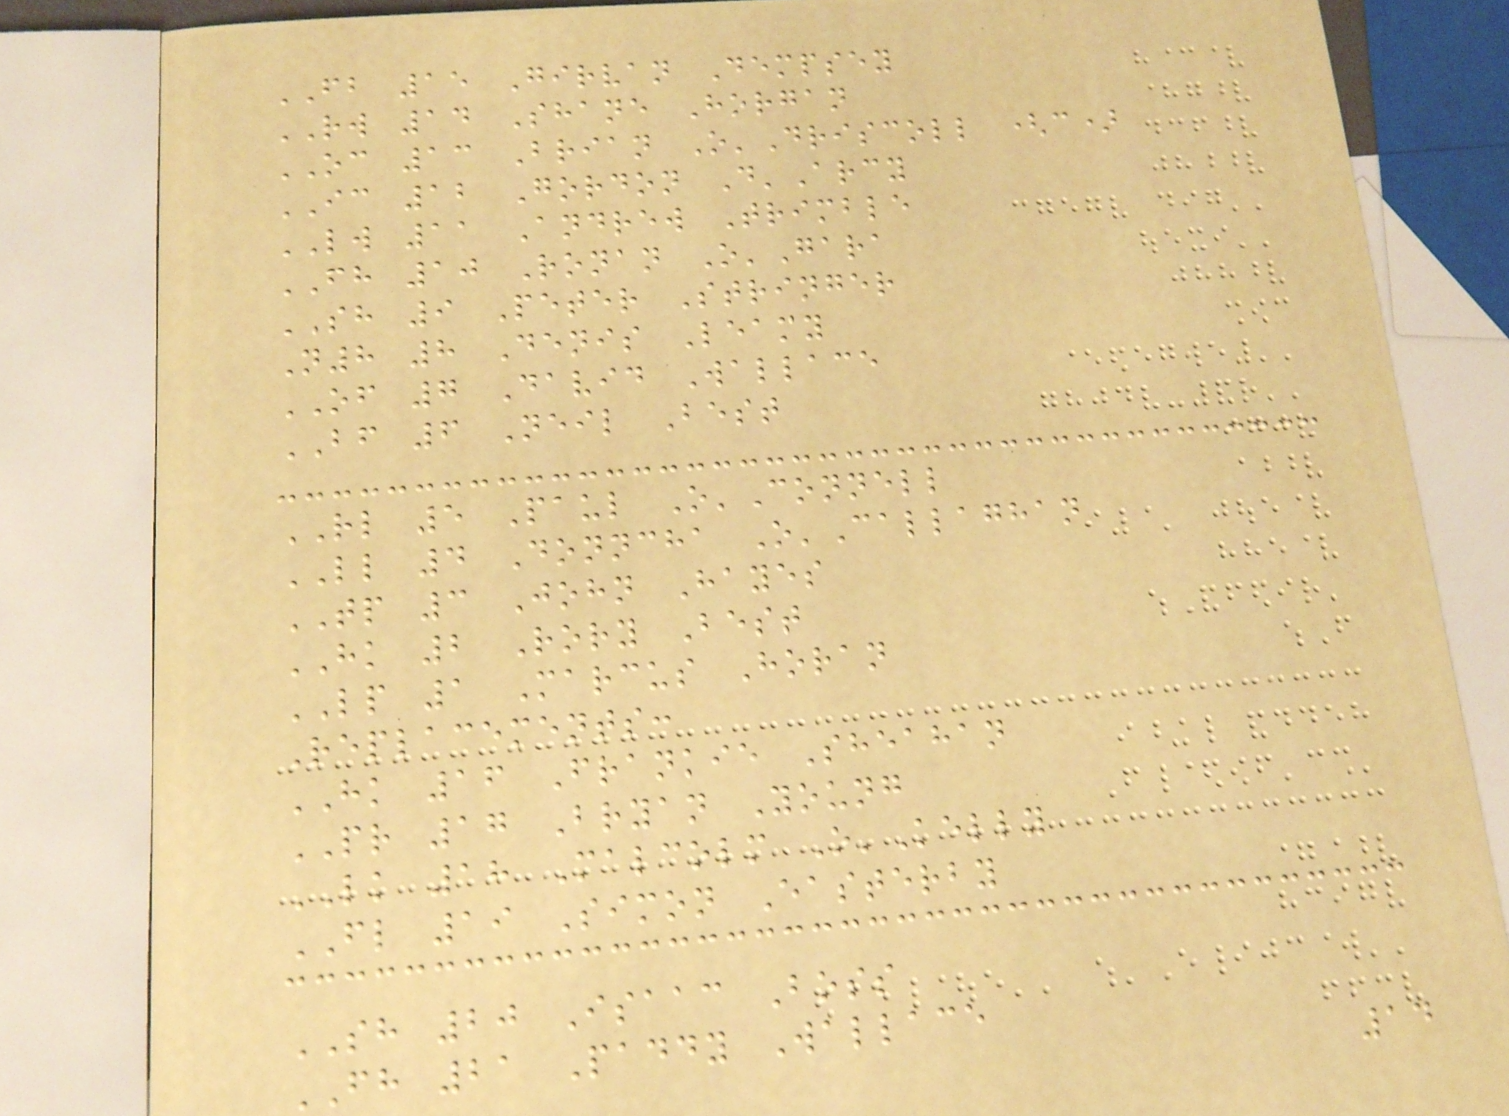FB 15 Girvan Dempsey
RW 14 Shane Horgan
OC 13 Brian O'Driscoll (c)
IC 12 Gordon D'Arcy
LW 11 Andrew Trimble
FH 10 Ronan O'Gara
SH 9 Peter Stringer
N8 8 Denis Leamy
OF 7 David Wallace
BF 6 Neil Best
RL 5 Paul O'Connell
LL 4 Donncha O'Callaghan
TP 3 John Hayes
HK 2 Rory Best
LP 1 Marcus Horan
Replacements:
HK 16 Frankie Sheahan
PR 17 Bryan Young
LK 18 Malcolm O'Kelly
FL 19 Simon Easterby
SH 20 Isaac Boss
FH 21 Paddy Wallace
14
